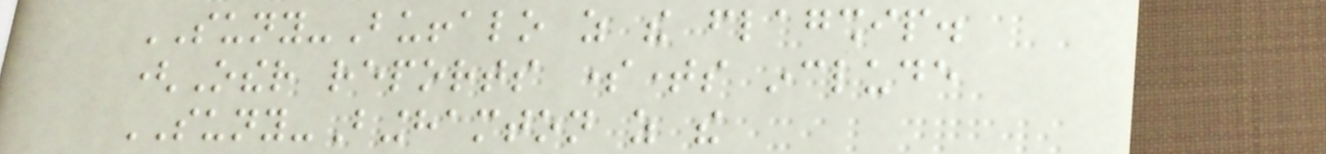SUNY-Buffalo as the flagship.
(Other reports sometimes include
SUNY-Binghamton as the
